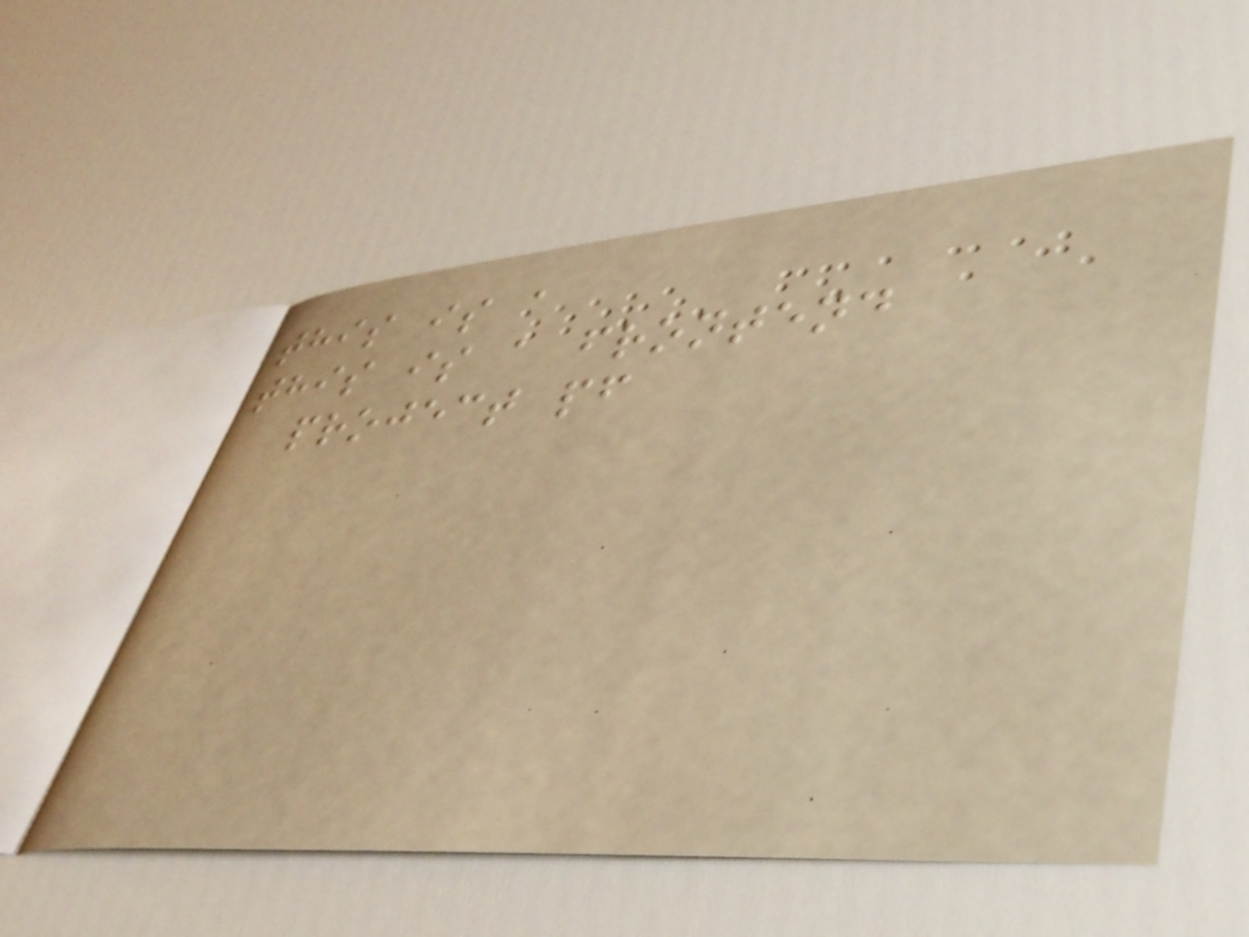this is a
this is a frontend
project pf
